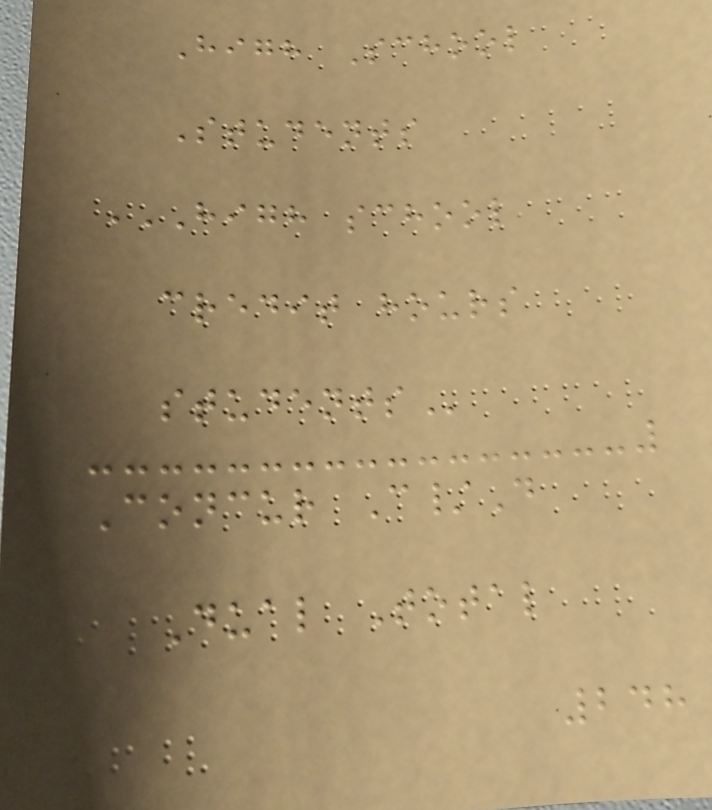High School
Students
HIGH SCHOOL
CREDIT HOURS
STUDENTS
Concur C/D
Dual Total
248
